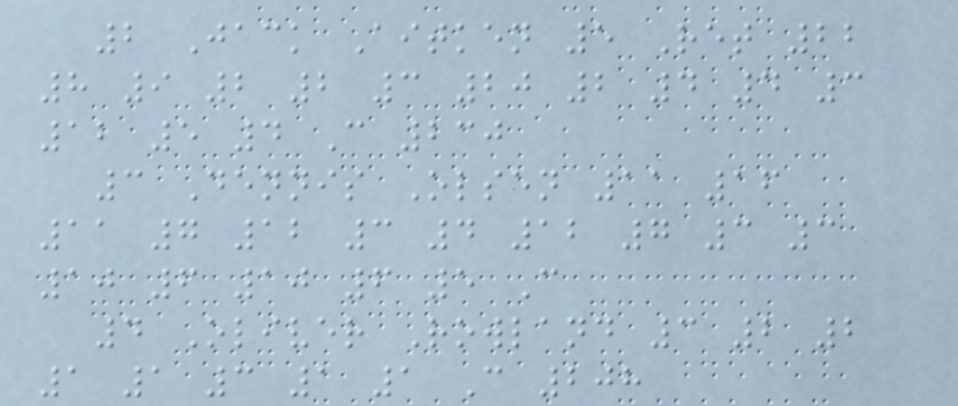2 Jack Aitken 5 Ret 22
8 9 2 2 3 20 2 4 4 3
12 5 4 C 230
3 Dennis Olsen 11 16
11 7 12 3 4 12 7 3 3
10 6 10 6 5 C
4 Oliver Rowland 3 2 2
1 1 3 1 1 C 208
